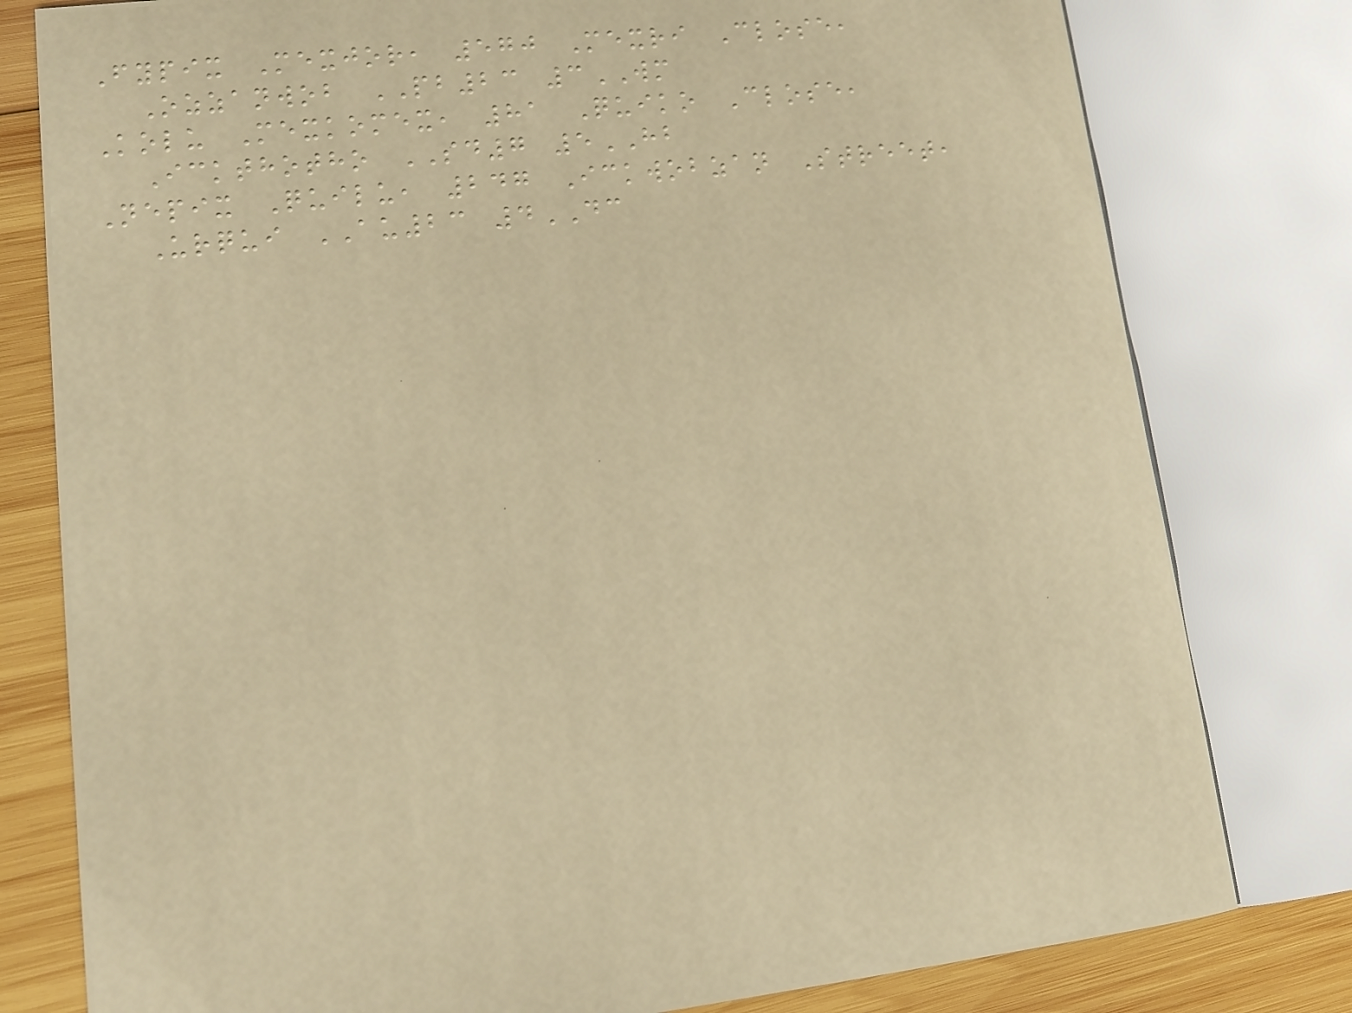Fypix Mexjor, 570 Mexri Close,
Ozzanwob PB23 3WM
Kolu Mexkomex, 81 Quiko Close,
Ickthotho SD7 5HB
Nepix Quilu, 247 Ickwobzan Street,
Urqui AU23 4DC
